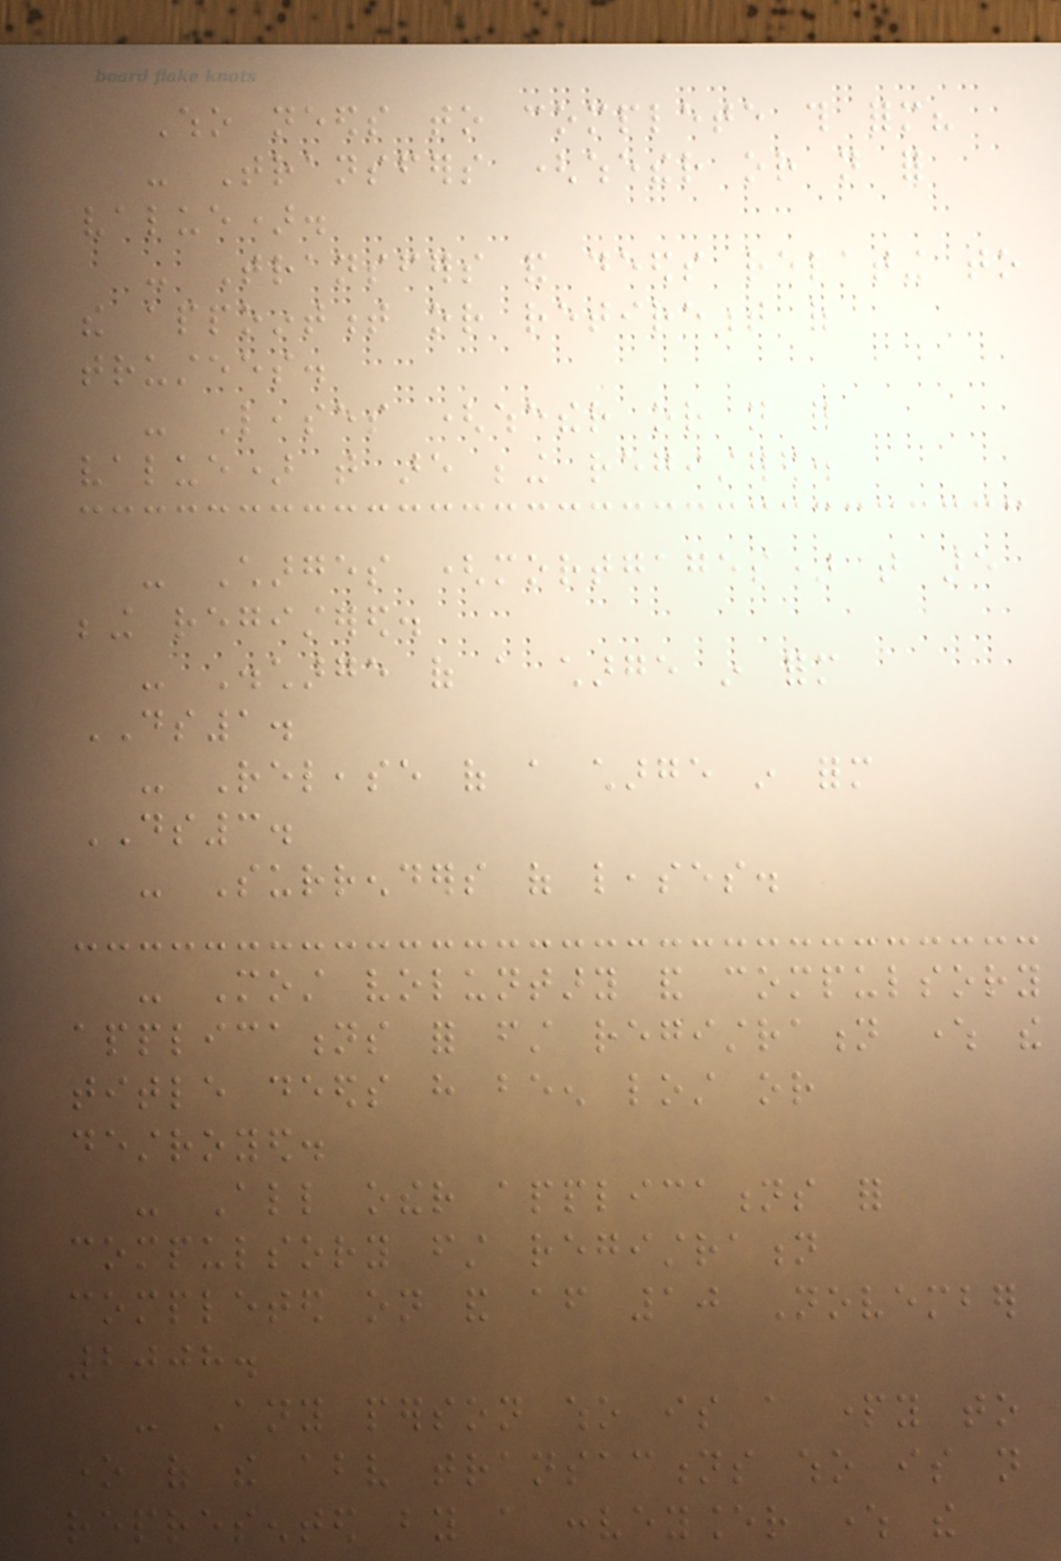Who needs to complete this form?
- Transfers (whether or not for
value).
- Transfers and deeds relating to
the appointment or retirement of
trustees.
- Leases (whether or not for
value) that are being registered.
- Charges (mortgages) that are
being registered.
- Discharge of a charge in form
DS1.
- Release of a charge in form
DS3.
- Surrenders of leases.
- Most voluntary and compulsory
applications for first registration where the
title deeds have been lost or
destroyed.
- All other applications for
compulsory first registration
completed on and after 10 November
2008.
- Any person who is a party to
one of the above transactions who is not
represented by a conveyancer where the
